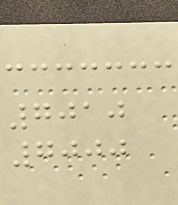7010
7000
